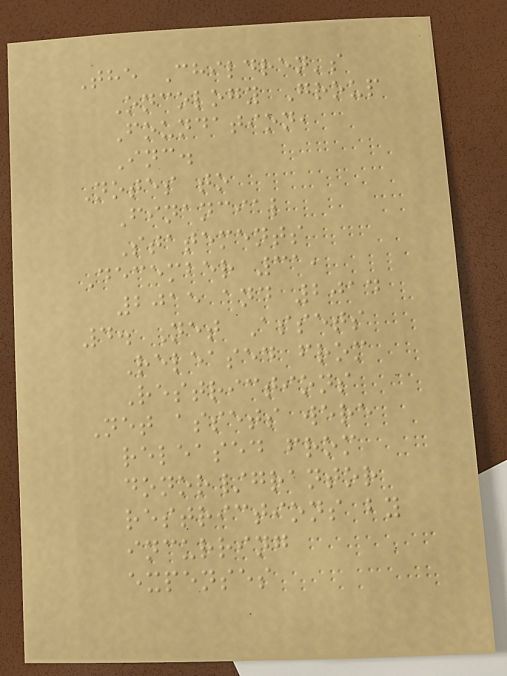The Children's
Oncology Group
Foundation,
Inc.
Notes to
Financial
Statements
December 31,
2015 and 2014
4. Net Assets
Released from
Restrictions
Net assets were
released from
donor/grantor
restrictions by
incurring
expenses
